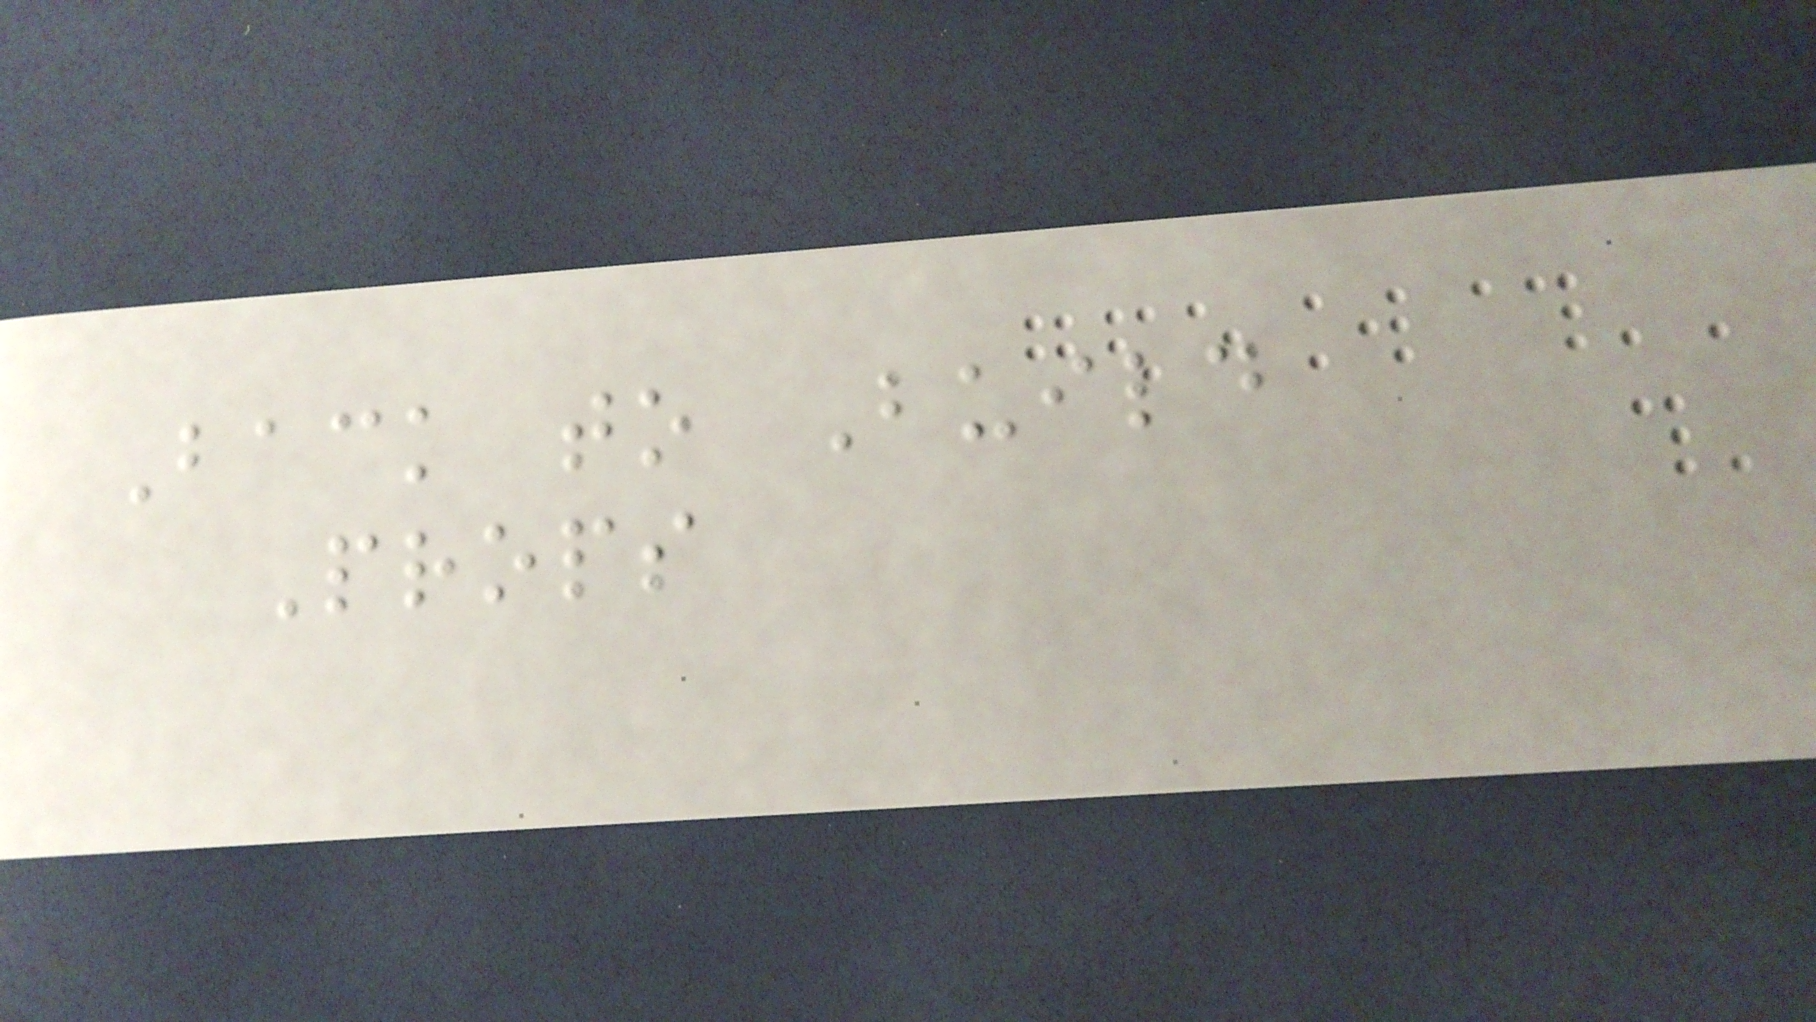Back to Build
Props
